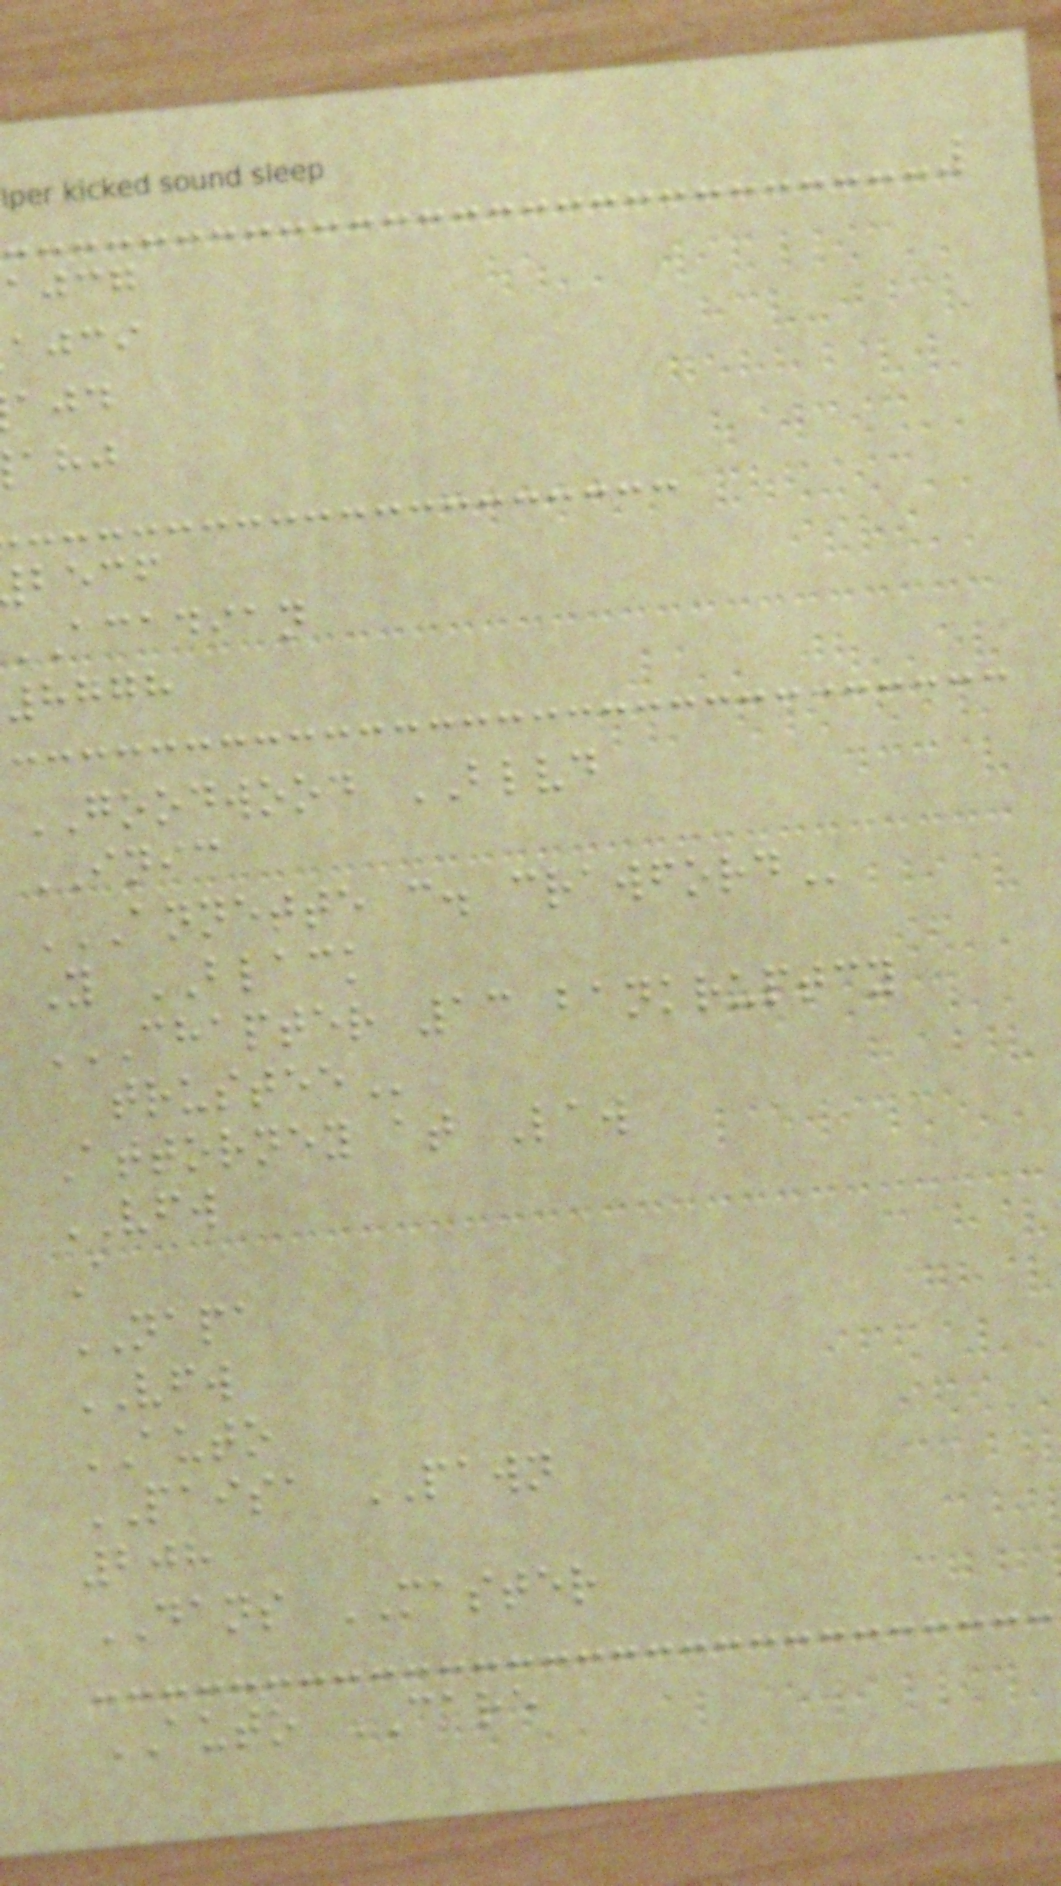ajcg
ajci
becf
ACADIAN
8778
GOODWOOD BLVD
INIC
ANNETTE C. CRAWFORD
Y BLACK
CHAPTER 13 BANKRUPTCY
Attorney at Law
VFW
A
NAPA
VFW
AUTO
PAISA PAWN
208
DANS MASTER
AUTO CARE
